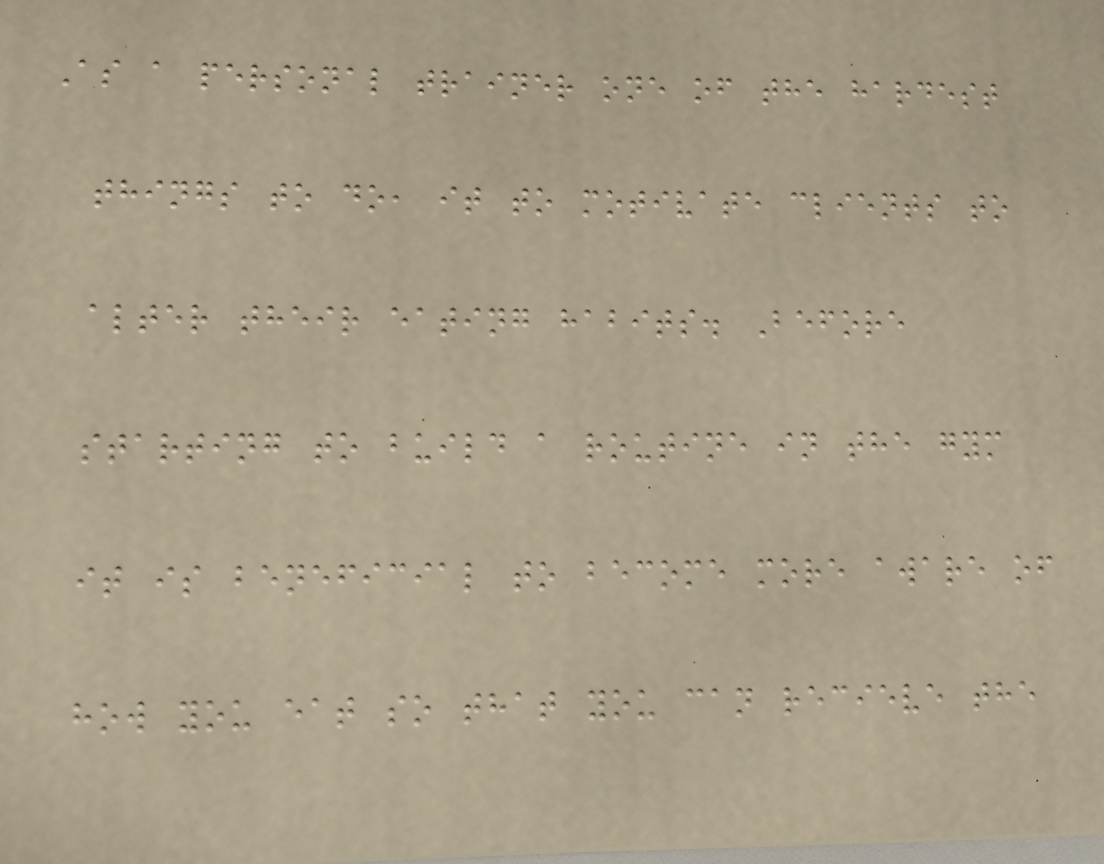As a personal trainer one of the hardest
things to do, it to motivate clients to
alter their eating habits. Before
starting to build a routine in the gym
it is beneficial to become more aware of
how you eat so that you can recieve the
